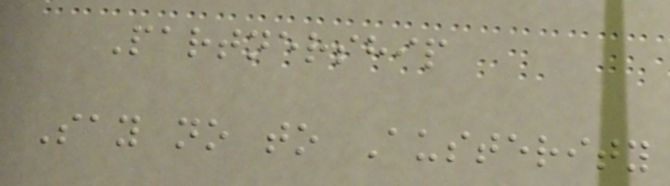Partnership
Say no to Austerity
